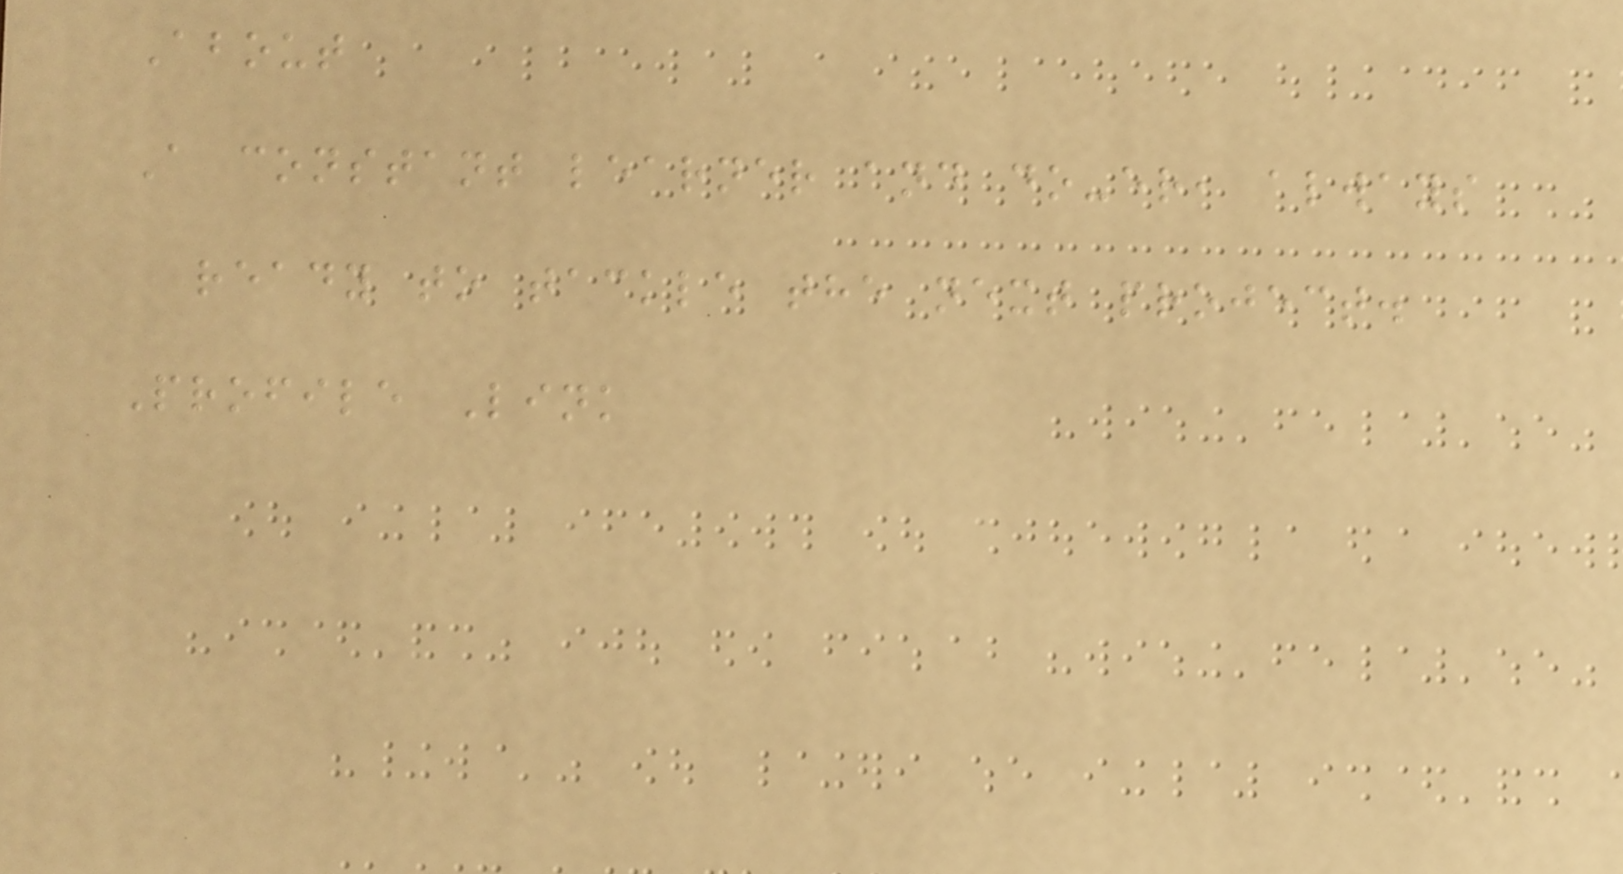About
A constant learner and do-er, always
ready to tackle the next project.
Profile Link
